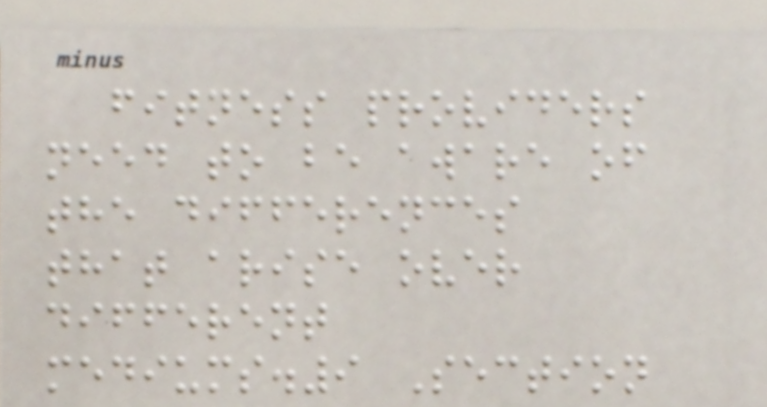fitness providers
need to be aware of
the differences
that arise over
different
mediums.9 Section
